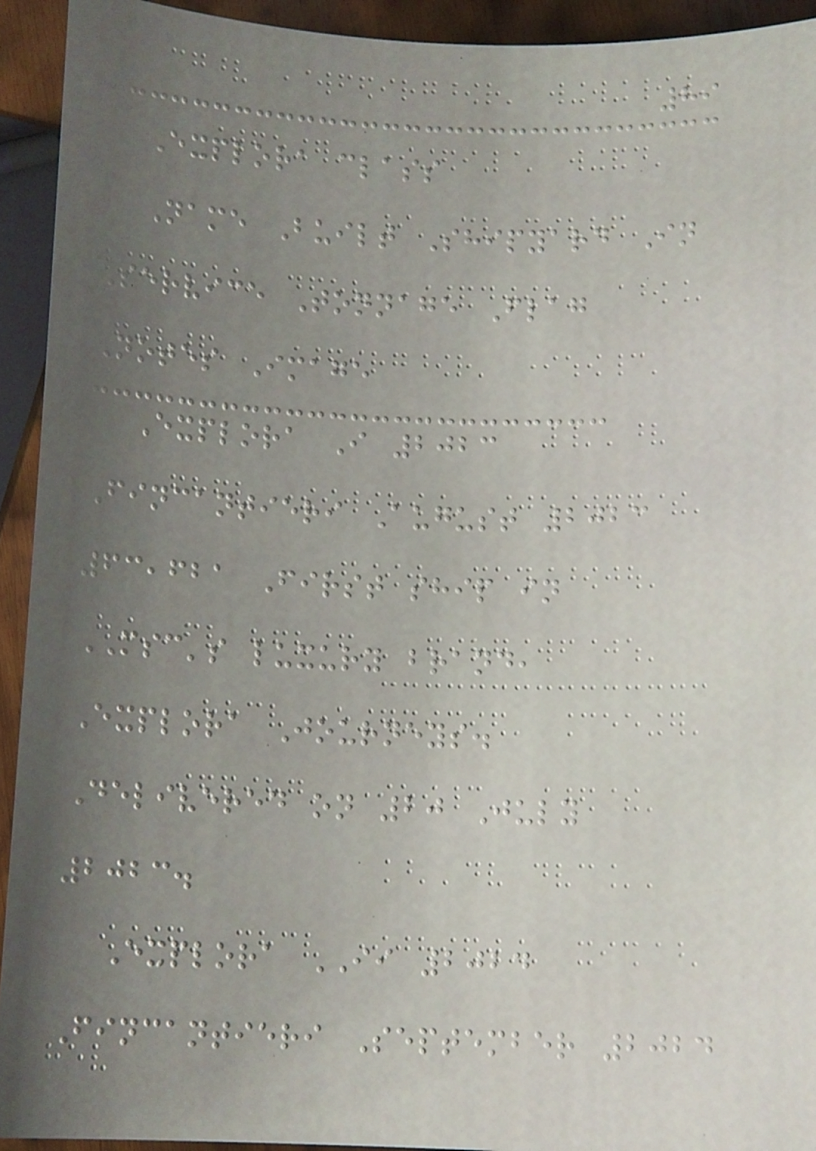89
Explora class
Name Built Shipyard In
Service Tonnage Flag
Notes Image
Explora I 2023
Fincantieri August 2023
63,621 First ship in
MSC's luxury brand,
Explora Journeys.
Delivered on 20 July
2023.
Explora II 2024
Fincantieri September 2024
